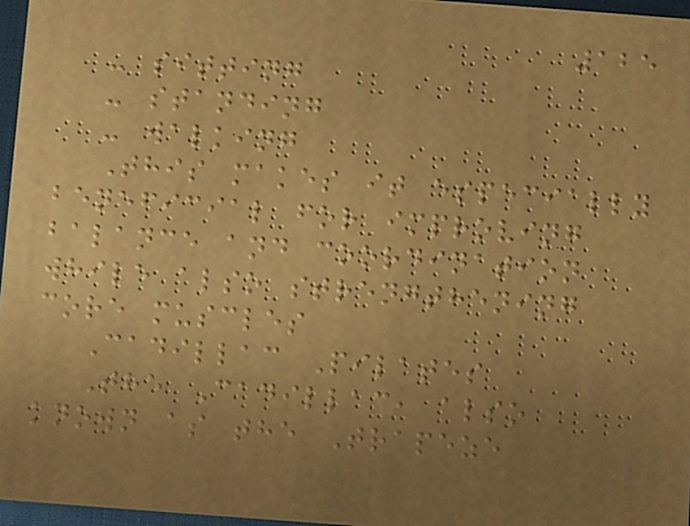125
- sitting
- standing
- walking
This makes it especially
beneficial for improving
balance and coordination
while also strengthening
core muscles
Cadillac Pilates
The Cadillac, also
known as the Trapeze
